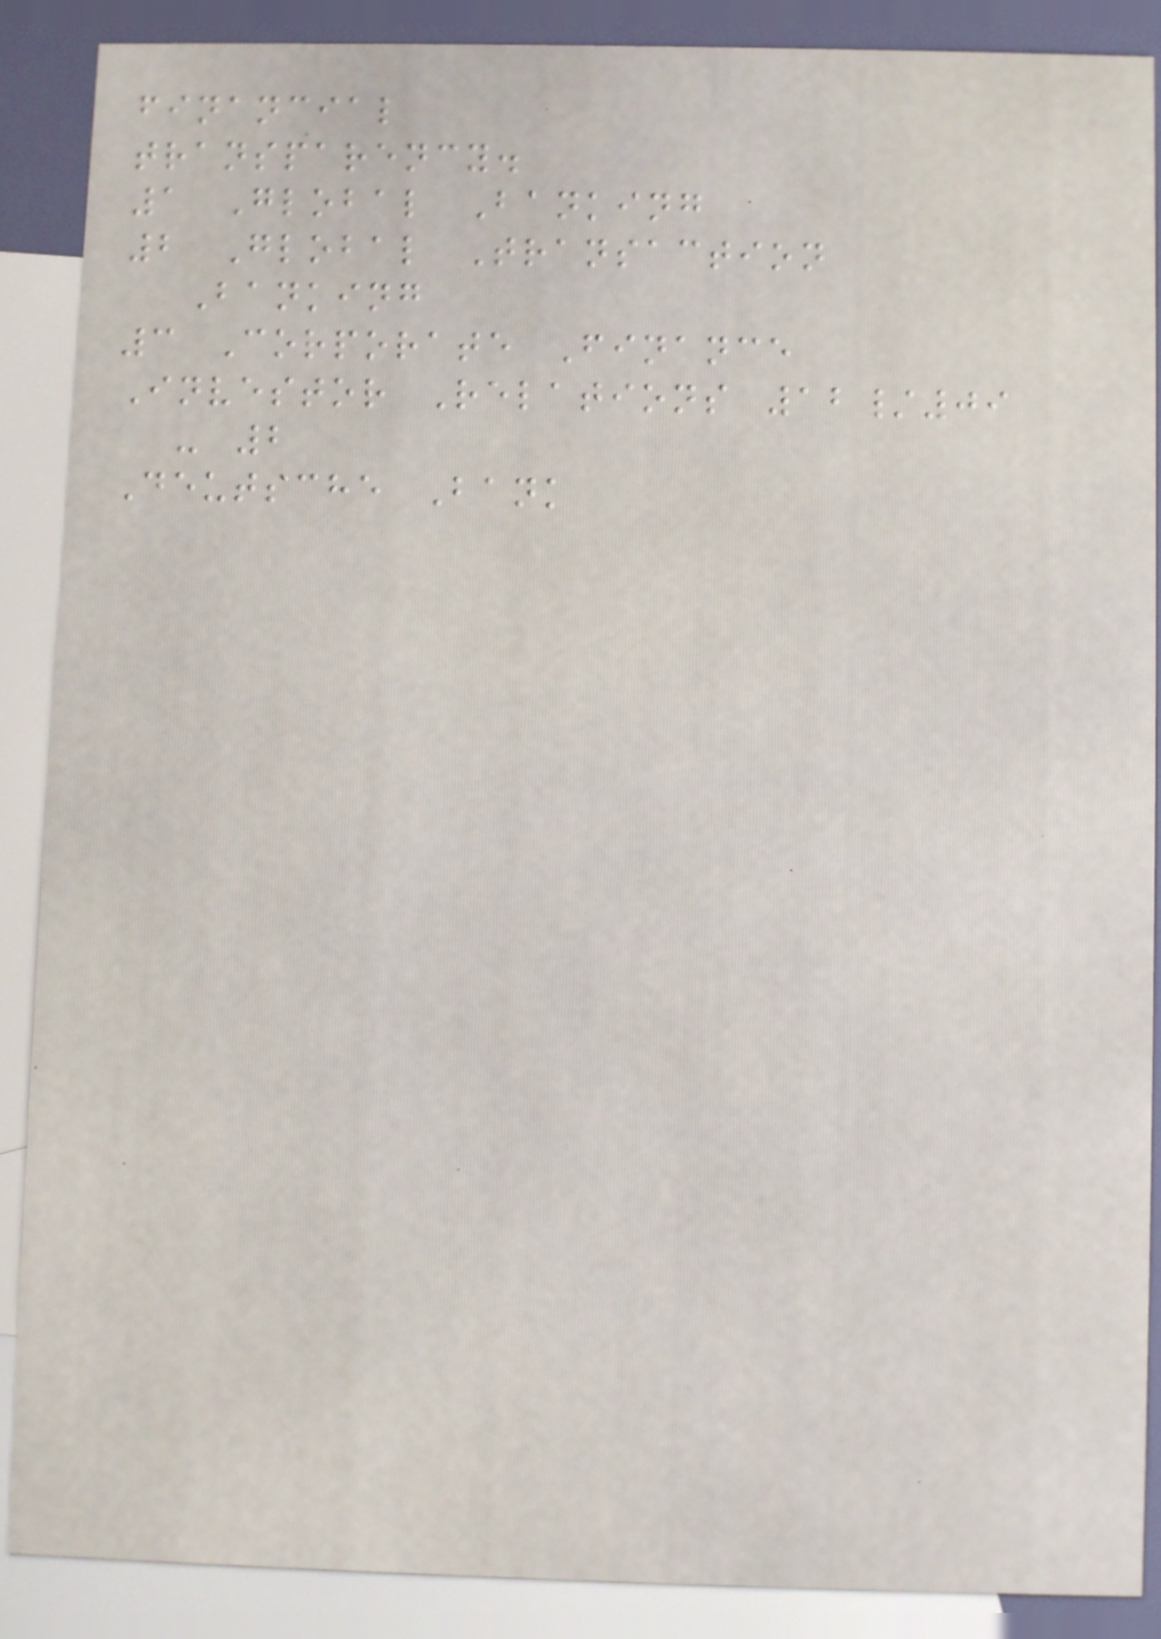financial
transparency.
1 Global Banking
2 Global Transaction
Banking
3 Corporate Finance
Investor Relations 12/09
- 2
Deutsche Bank
